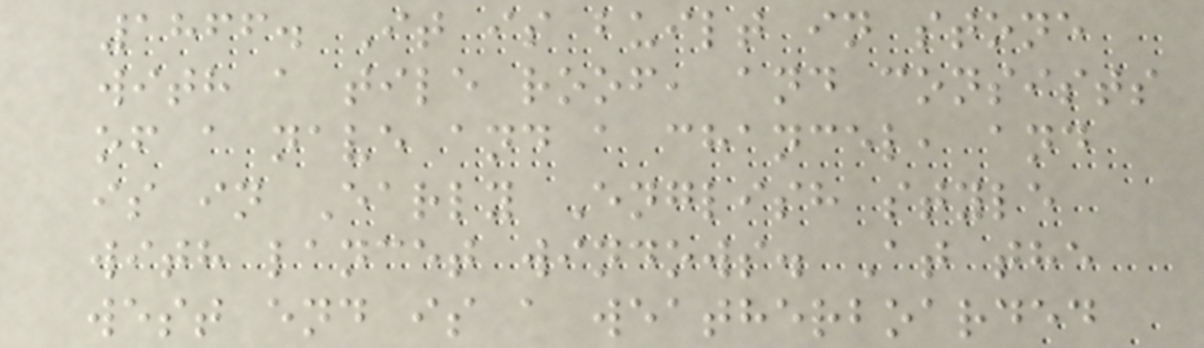1866. It is built in stone
with a tile roof, and consists
of a nave and a chancel, and
is in Early English style
with lancet windows. At the
west end is a weatherboarded
